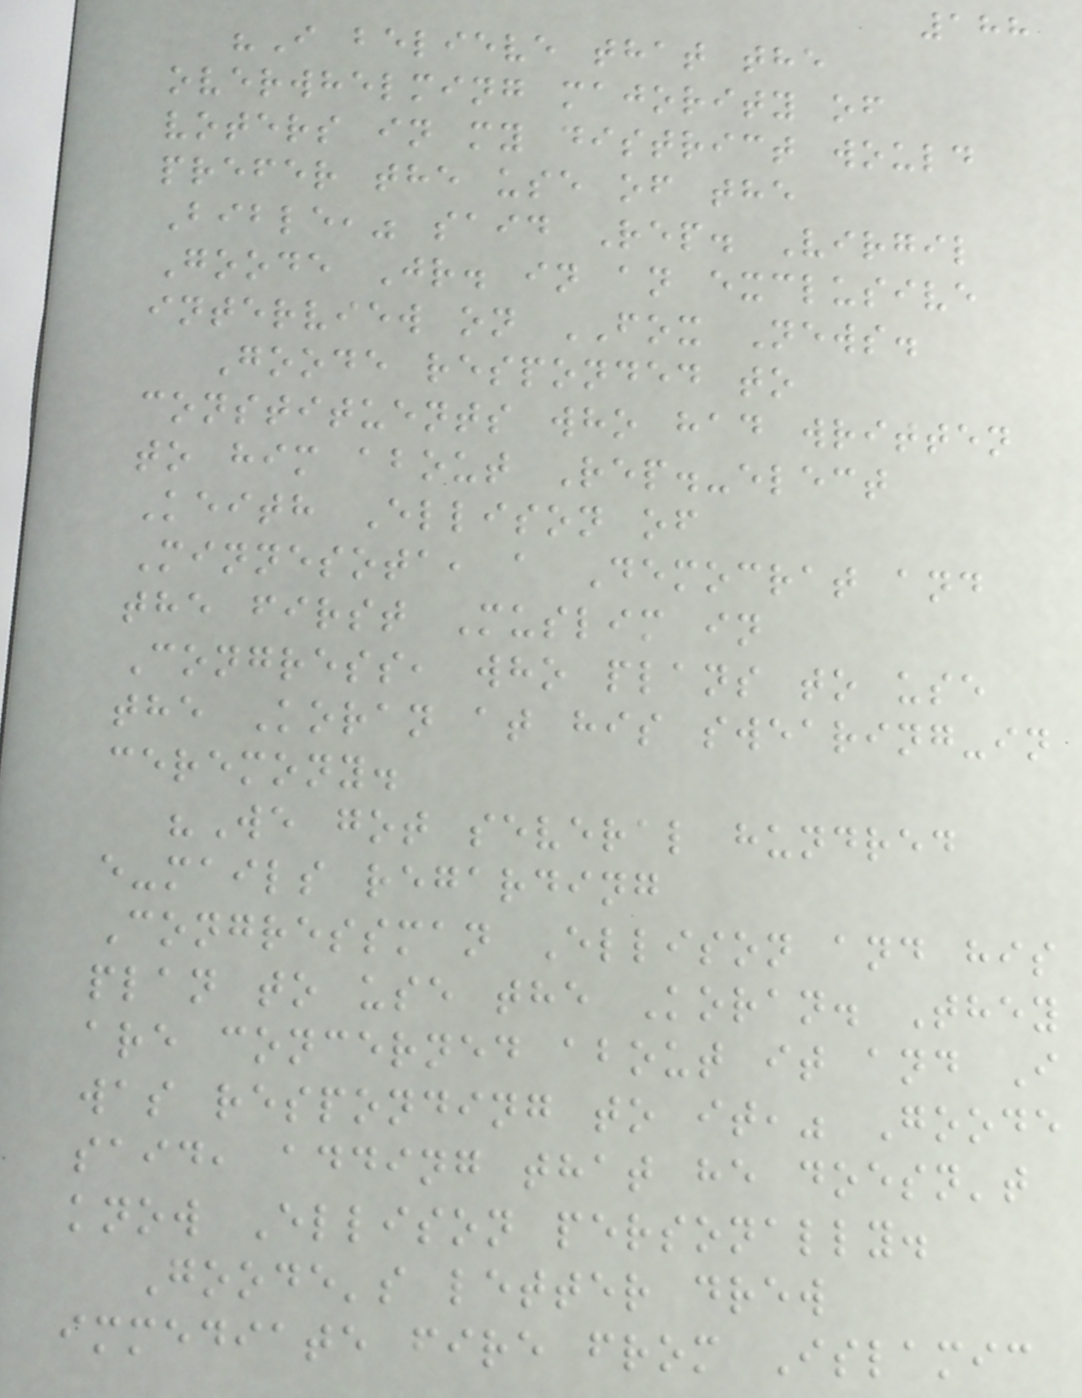188
"I believe that the
overwhelming majority of
voters in my district would
prefer the use of the
Bible," said Rep. Virgil
Goode Jr. in an exclusive
interview on FOX News.
Goode responded to
constituents who had written
to him about Rep.-elect
Keith Ellison of
Minnesota, a Democrat and
the first Muslim in
Congress, who plans to use
the Koran at his swearing-in
ceremony.
"We got several hundred
e-mails regarding
Congressman Ellison and his
plan to use the Koran. They
are concerned about it and I
was responding to it," Goode
said, adding that he doesn't
know Ellison personally.
Goode's letter drew
immediate fire from Islamic
